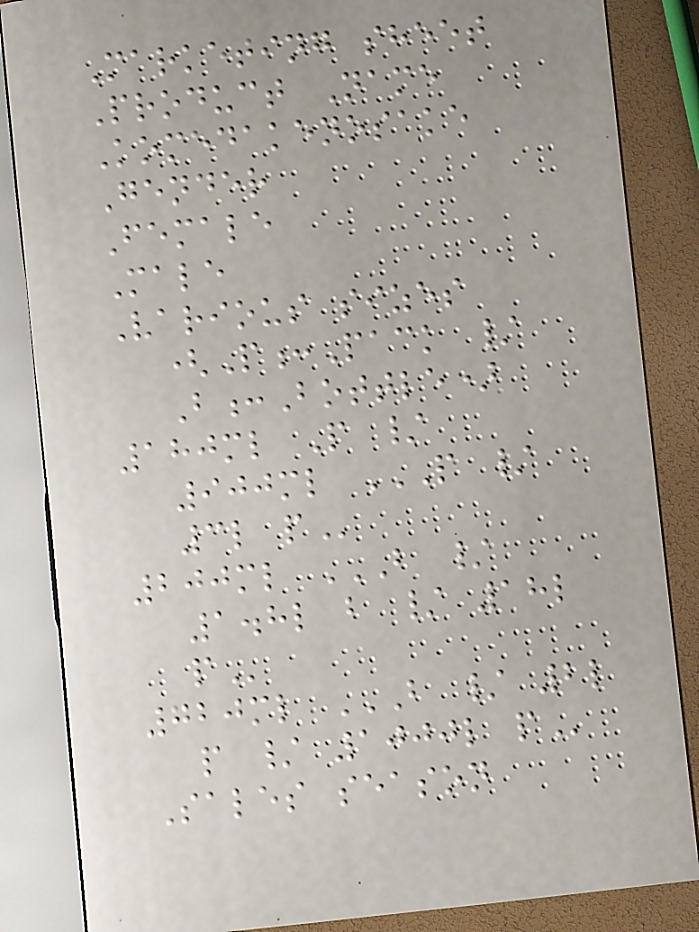Marketing sheet
Product Name
Komedakenosake
Gender
Female
Male
Various sizes
(P:Pack /
B:Bottle)
180ml P /
900ml P /
3L P
200ml B /
1.8L B / 18L
P
720ml B / 2L
P / 1000L P
Sales season
